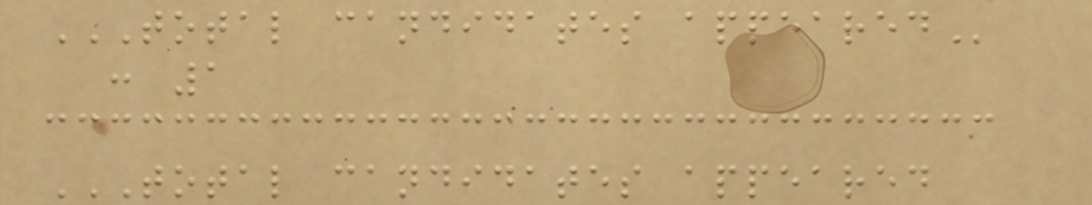TOTAL CANDIDATES APPEARED
: 1
TOTAL CANDIDATES APPEARED
